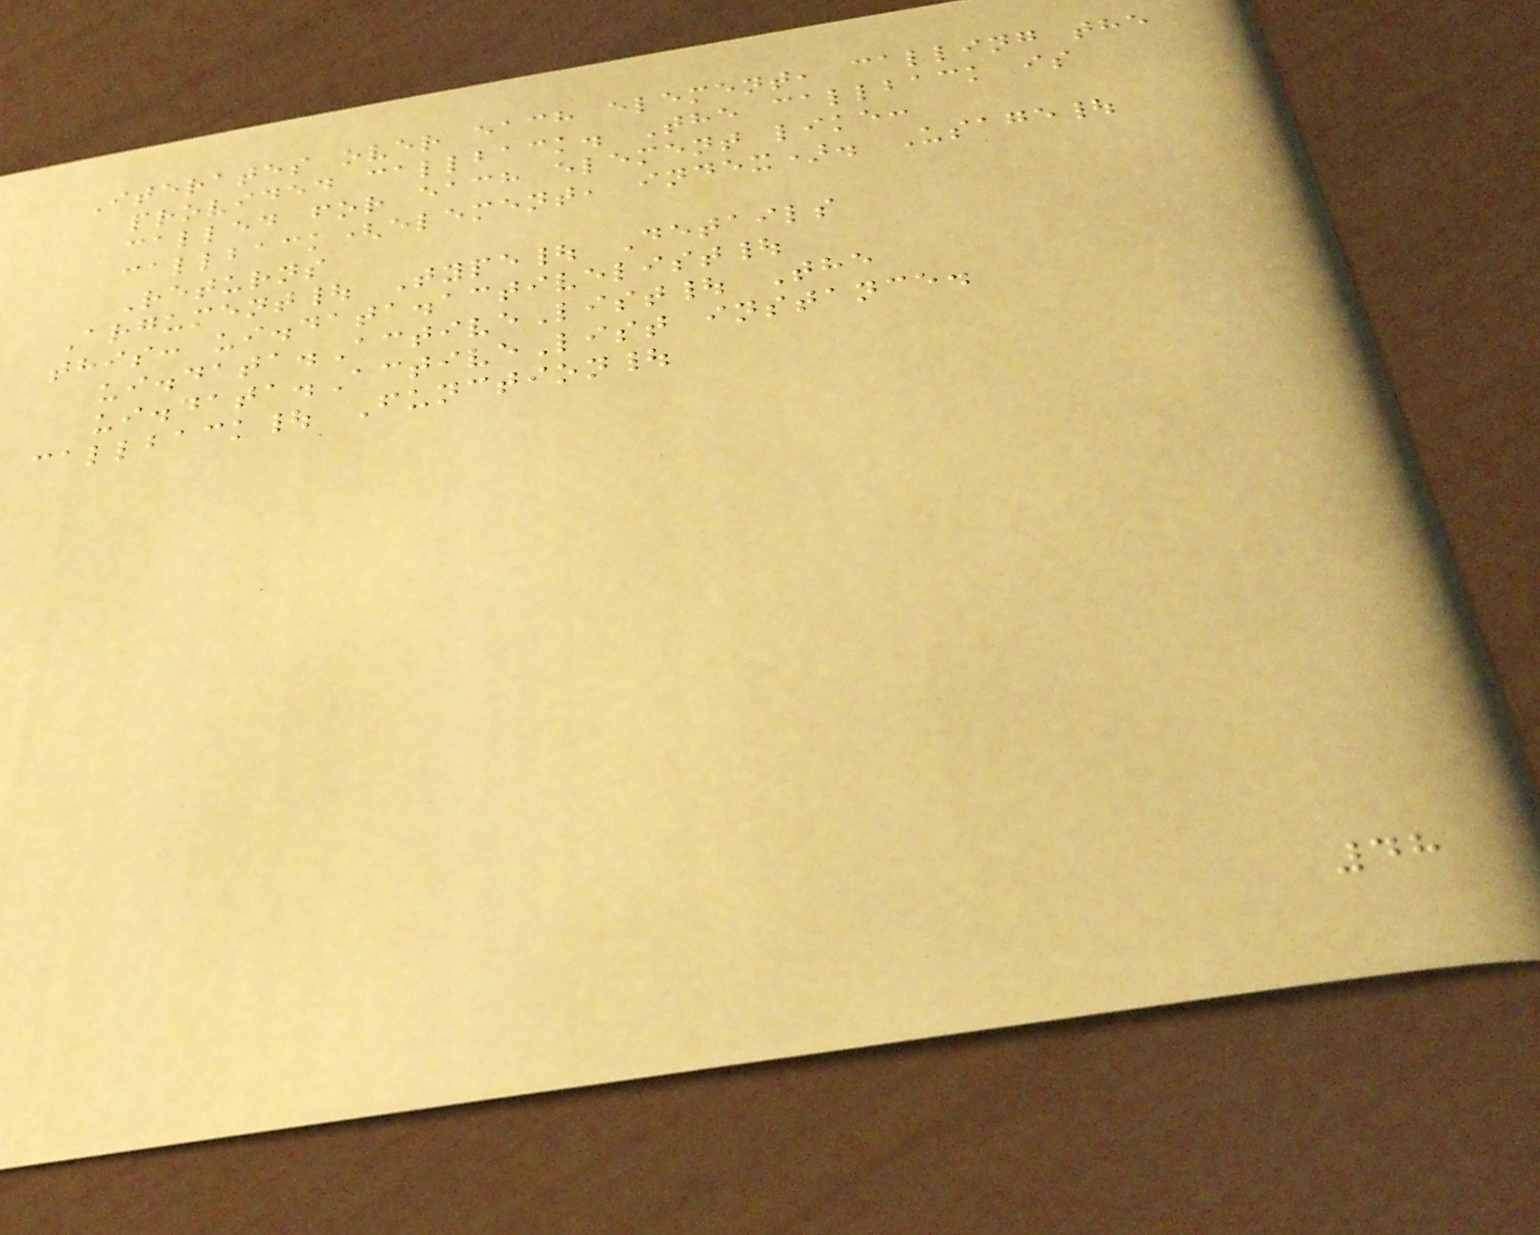Iterates over each element, calling the
provided callback. The callback is
called for each element like:
callback(element, index). Usage|
Returns
Argument| Type| Details
this: ui.data.activelist|
ui.data.ActiveList| The
ui.data.ActiveList instance.
callback| Function|
48
